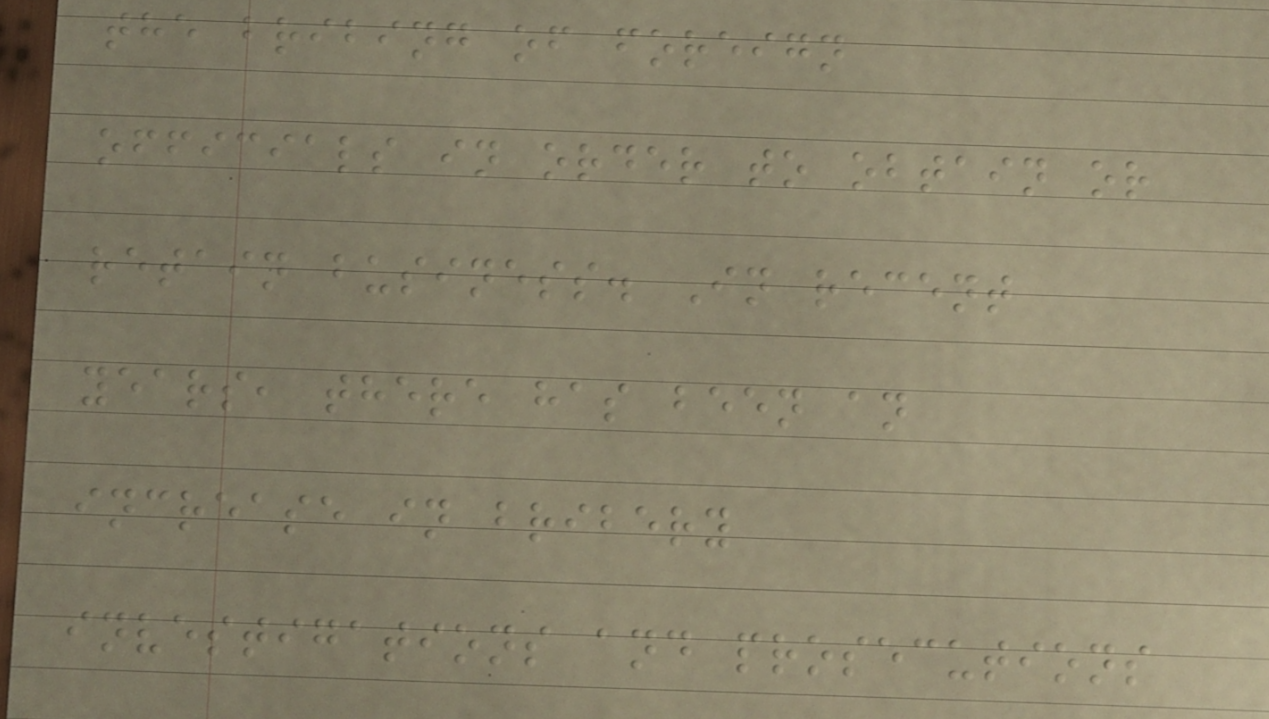the bribing of foreign
officials in order to obtain or
retain business. In recent
years, there has been an
increase in bribery
investigations and prosecutions
